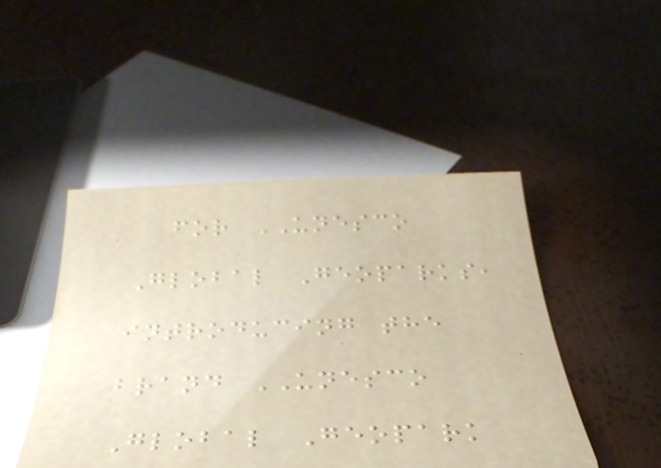for UNESCO
Global Geoparks,
introducing the
brand UNESCO
Global Geopark
